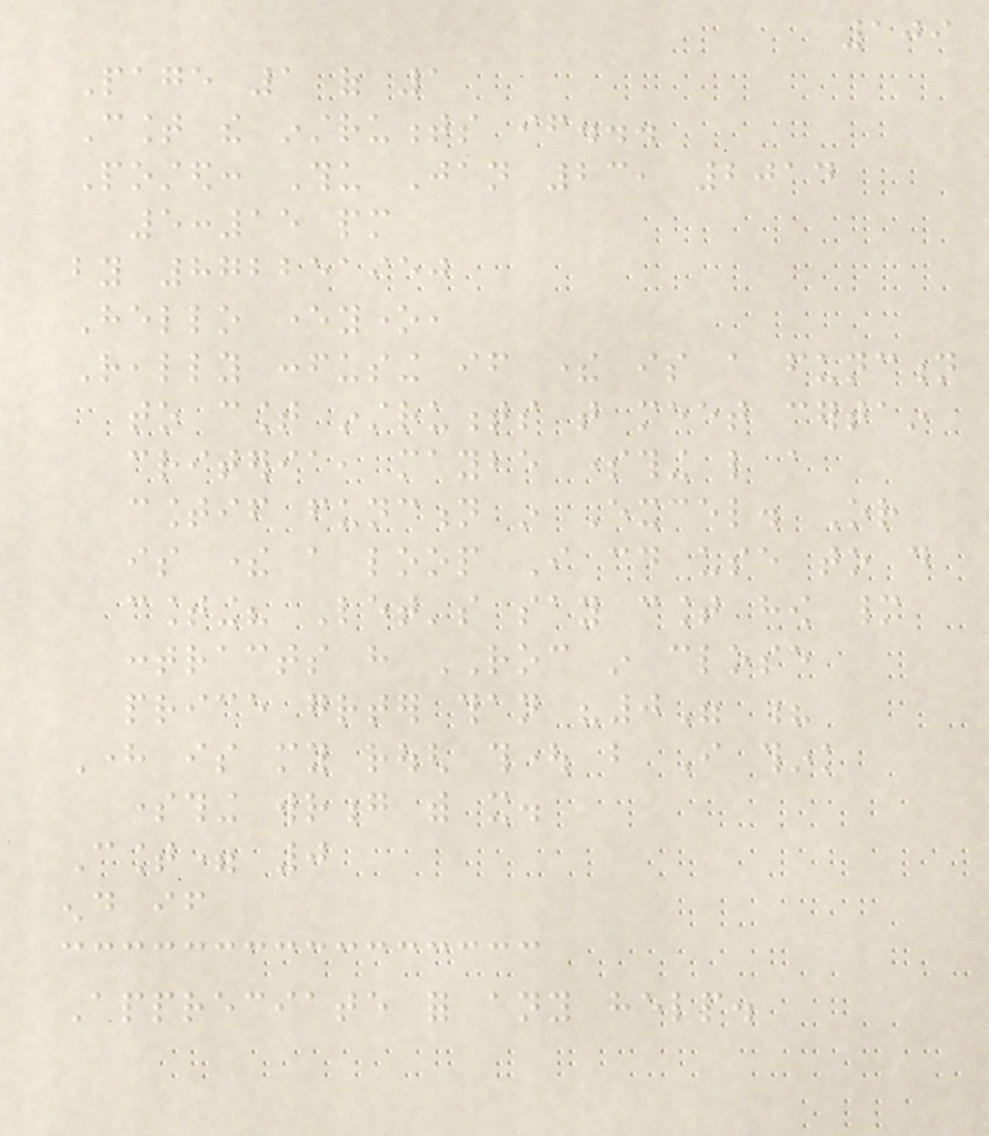109
Page 1 of 1
Count the instruments if...
Posted: Thu Jan 23, 2014
5:15 pm
by 872251950
Hello everyone,
Really confusing if there is a function
to count instruments that meet certain
criteria, maybe something like a
countif function in Excel. Or
is there a loop I could use to do
counting? Let's say count how many
contracts have ROC in close
price greater than "0" ?
Here is my rough thought but I think
something wrong with it.
Count= 0
end if
Appreciate for any help.
